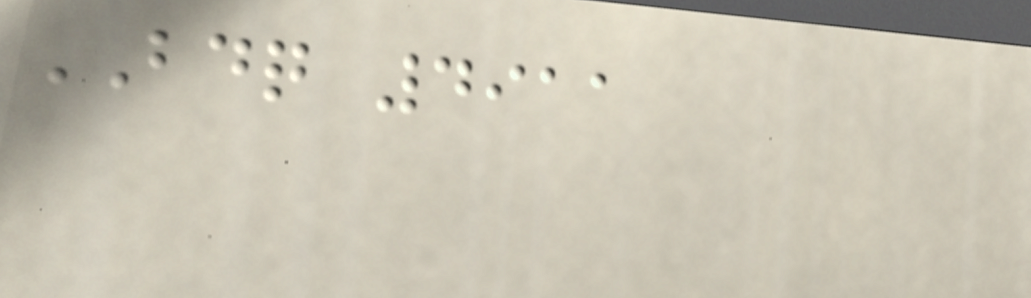BDQ 4911
